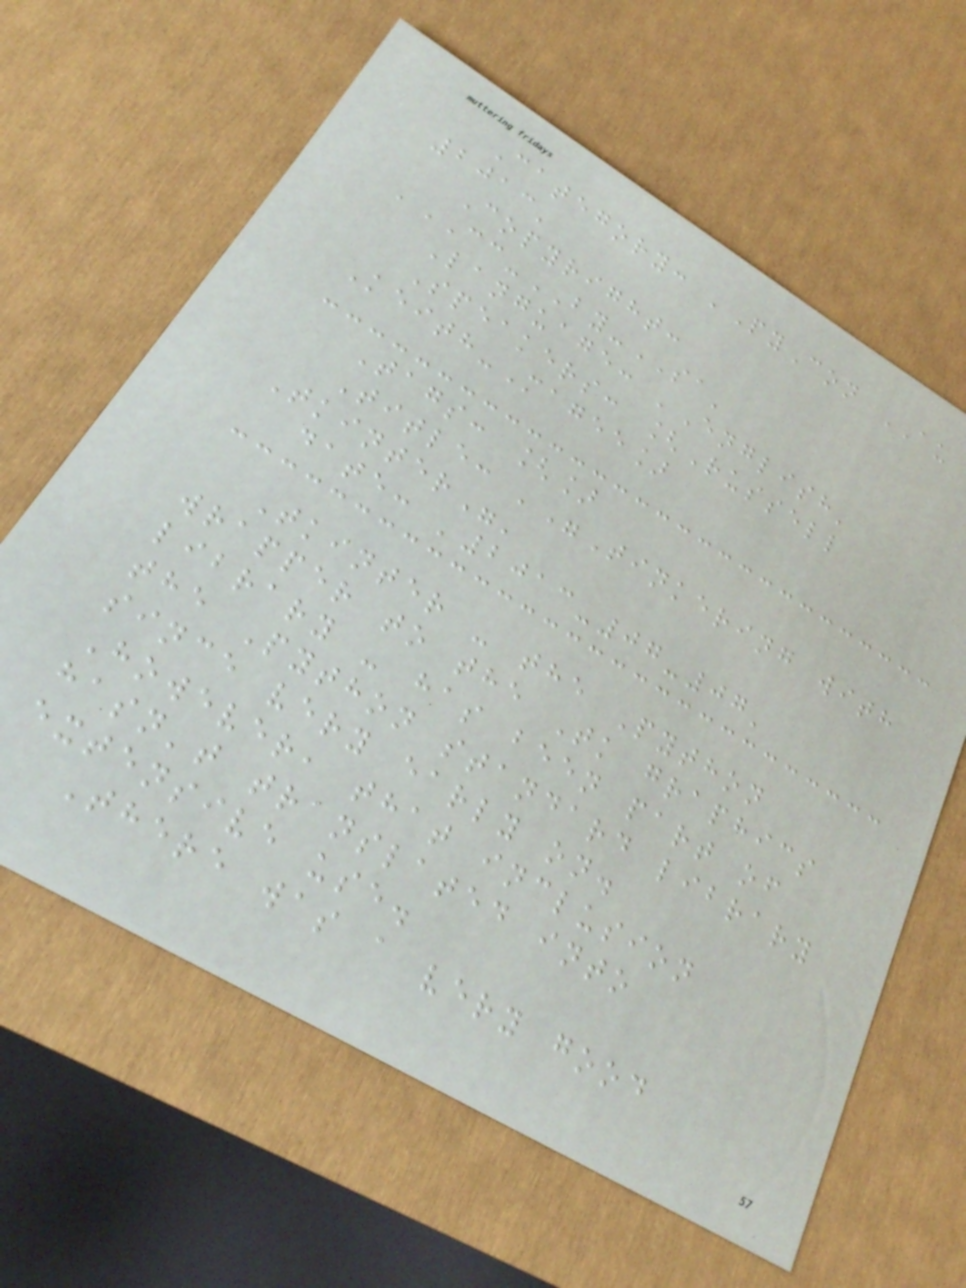Category: 'PyCon AU
2013'
Copyright:
'CC-BY-SA'
Language: 'English'
Speakers: [Russell
Keith-Magee]
Tags: []
Title: '"Tinkering with
Tkinter"'
date: '2013-07-07'
Tkinter - the Python
wrapper to the Tk graphics
library - has been part of
the Python standard library
since very early on.
However, that inclusion
hasn't translated into
extensive use.
There was a very good
